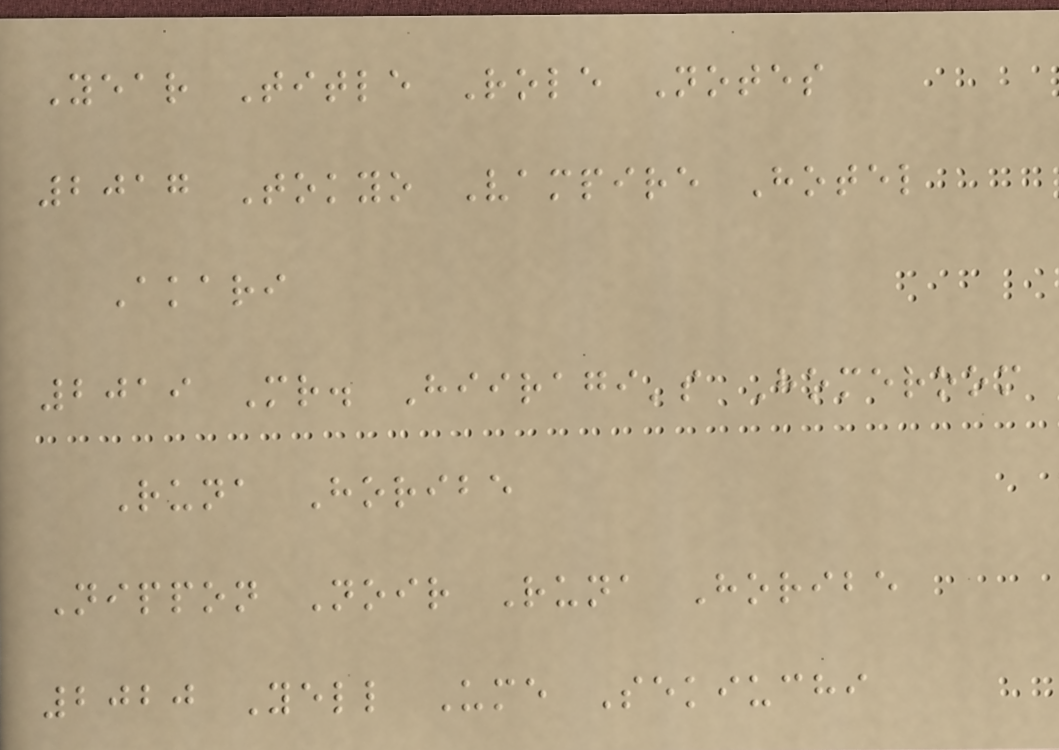Year Title Role Notes
2017 Tokyo Vampire Hotel
Akari
2019 Mr. Hiiragi's Homeroom
Runa Horibe
Nippon Noir Runa Horibe
2020 Yell Ume Sekiuchi
